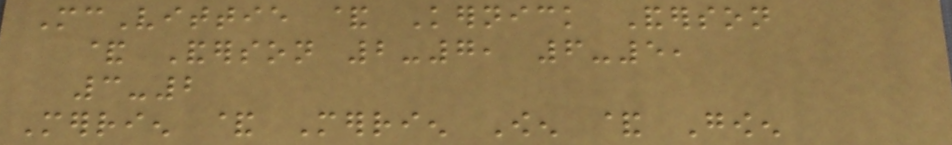McVittie & Kernick Anderson
& Anderson 2-7, 6-5,
3-2
Merrien & Merrien Owen & Gowen
